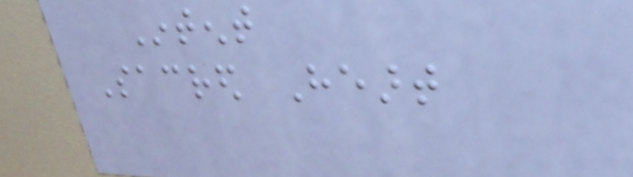Intent
Sacred Heart
